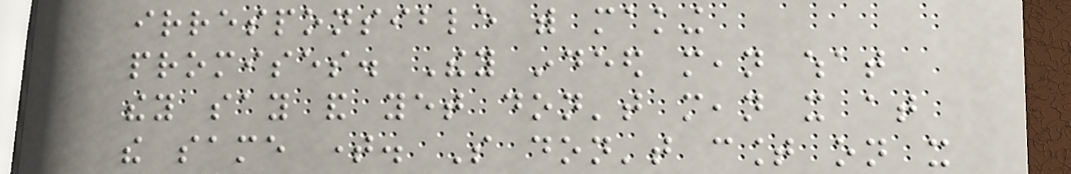irresponsible with making
promises. They indeed mean what
they say and yet don't mean it at
the same time. So don't count on it
